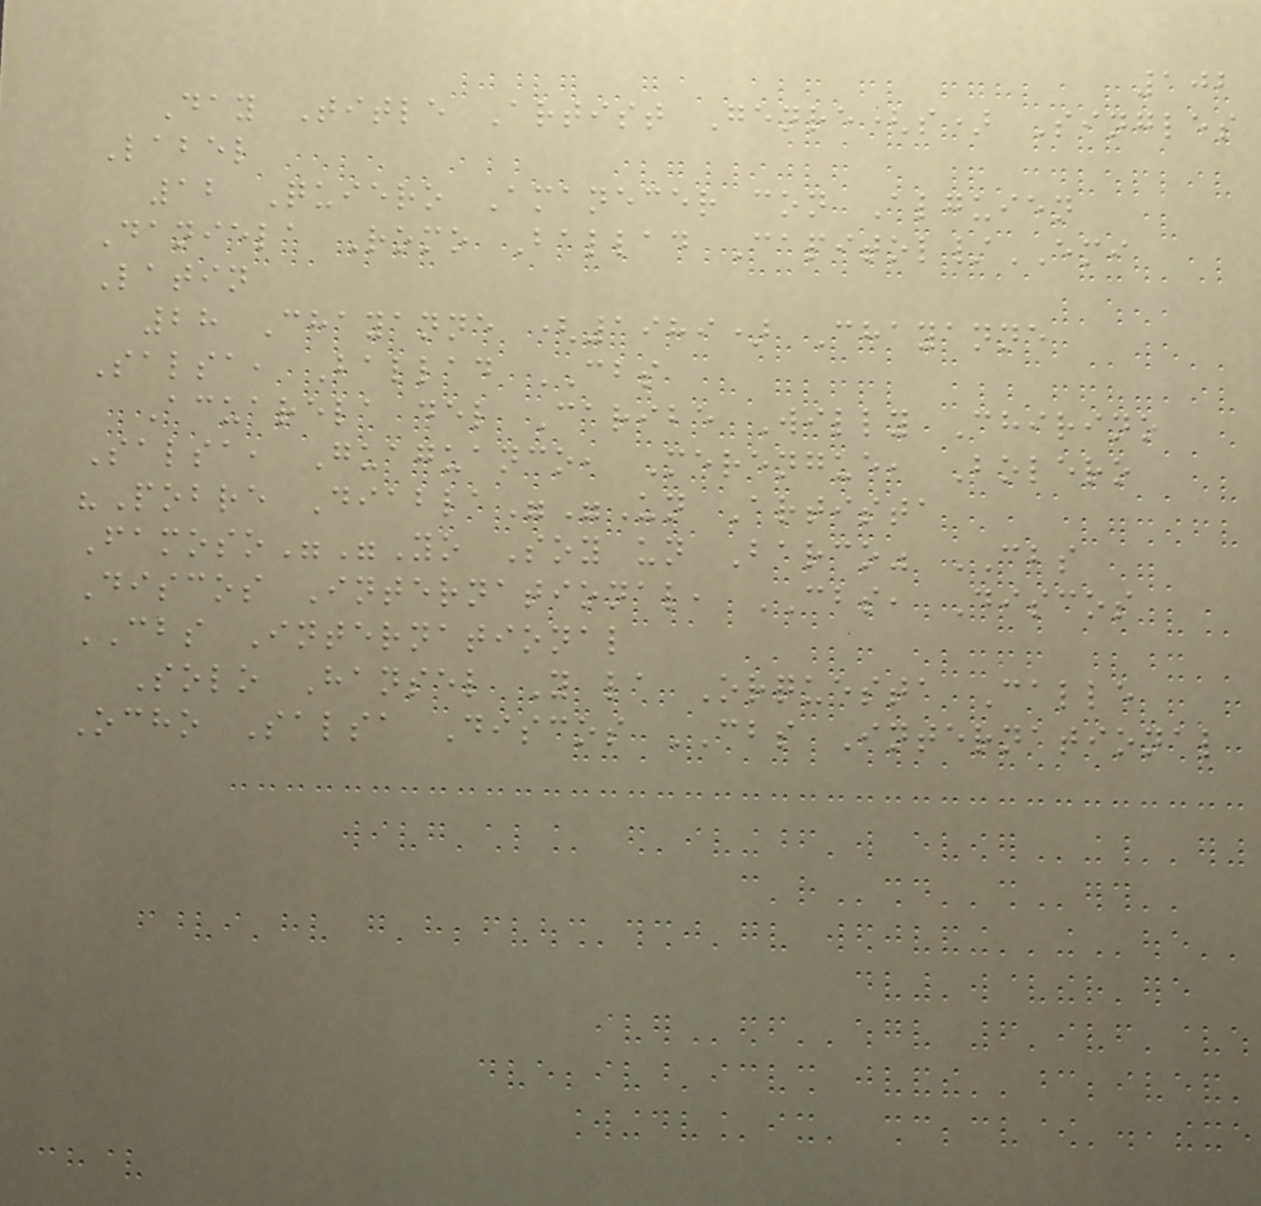102
Day Title Artist Genre(s) Singles
Label
12 Quiero Amanecer con Alguien
Daniela Romo Ballad Capitol/EMI
Latin
28 Chayanne (1989) Chayanne
Salsa, Ballad CBS
Acuarela del Caribe Willy Chirino
Salsa, Guaguanco, Merengue, Bolero
"Pobre Diabla""Un Artista
Famoso""Yo Soy un Barco" CBS
Discos International, CBS, Discos
CBS International
Solo Hansel Y la Orquesta Calle
Ocho Salsa Discos CBS International
